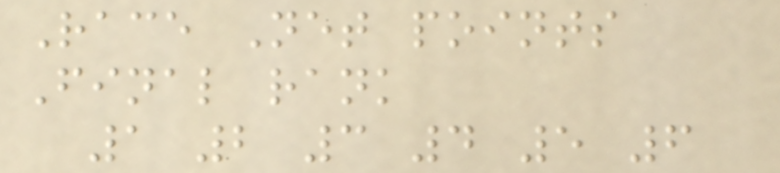Race Net points
Final rank
1 2 3 4 5 6
